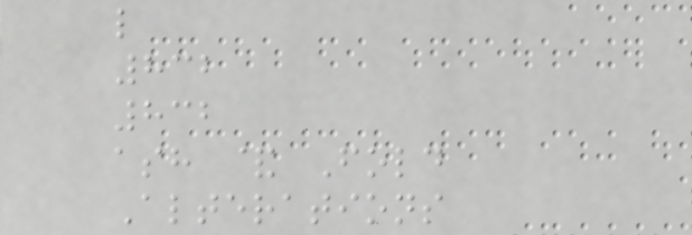l
832
832
ash & Fold
Alterations
